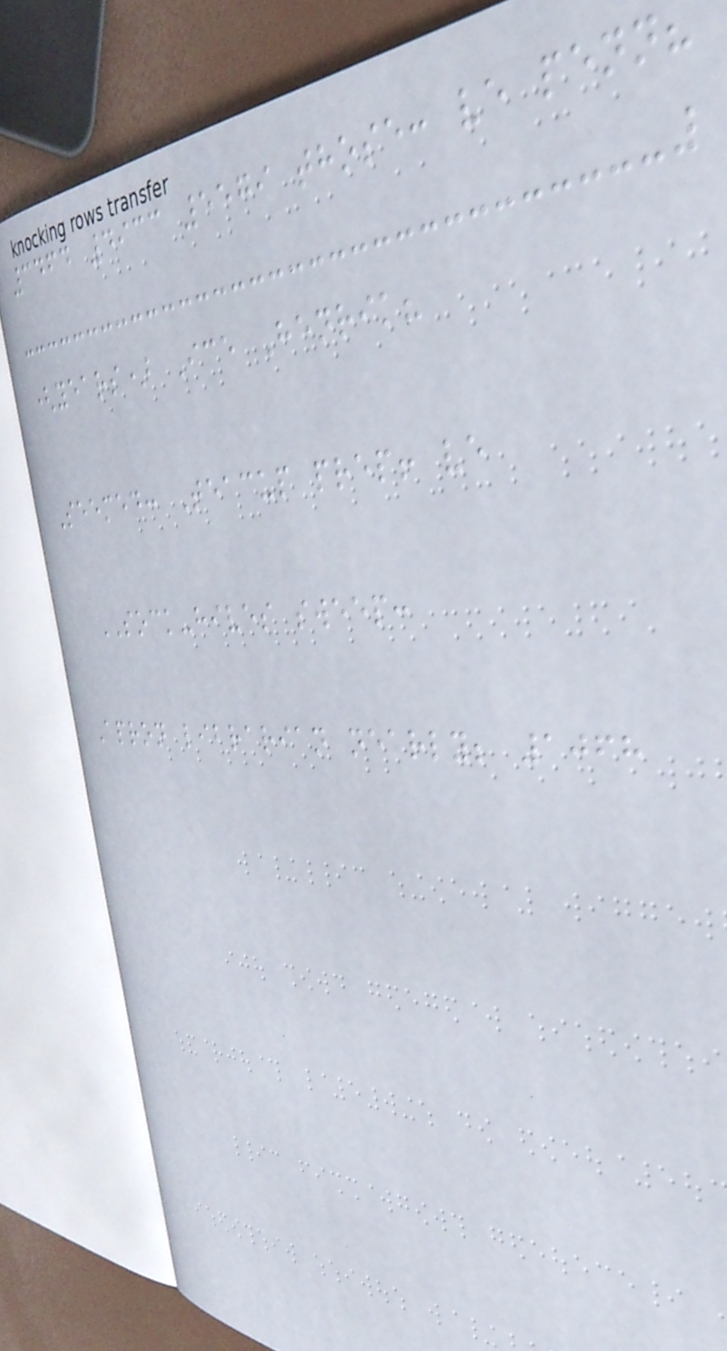3464 4933 5579 those: ve penn?
(years) Ice Henrik?
Seemed: Teacup prep! ve
SOCK-hives sweep:
Apron librarian nearly; 1068
